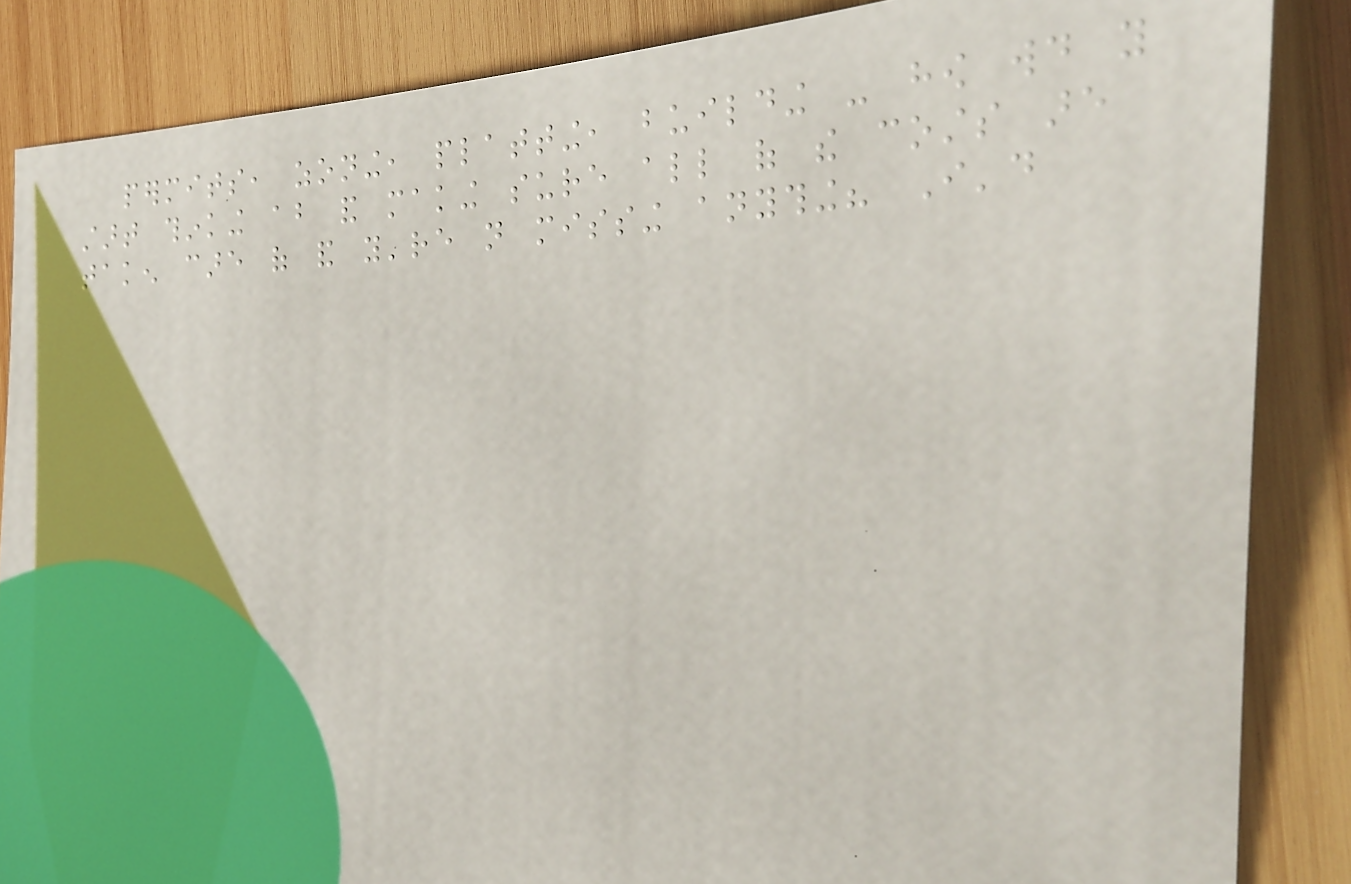permits, zoning, platting, building - how would you
start thinking about and making sure all of the costs are
taken care of and you're not missing anything? I'd
